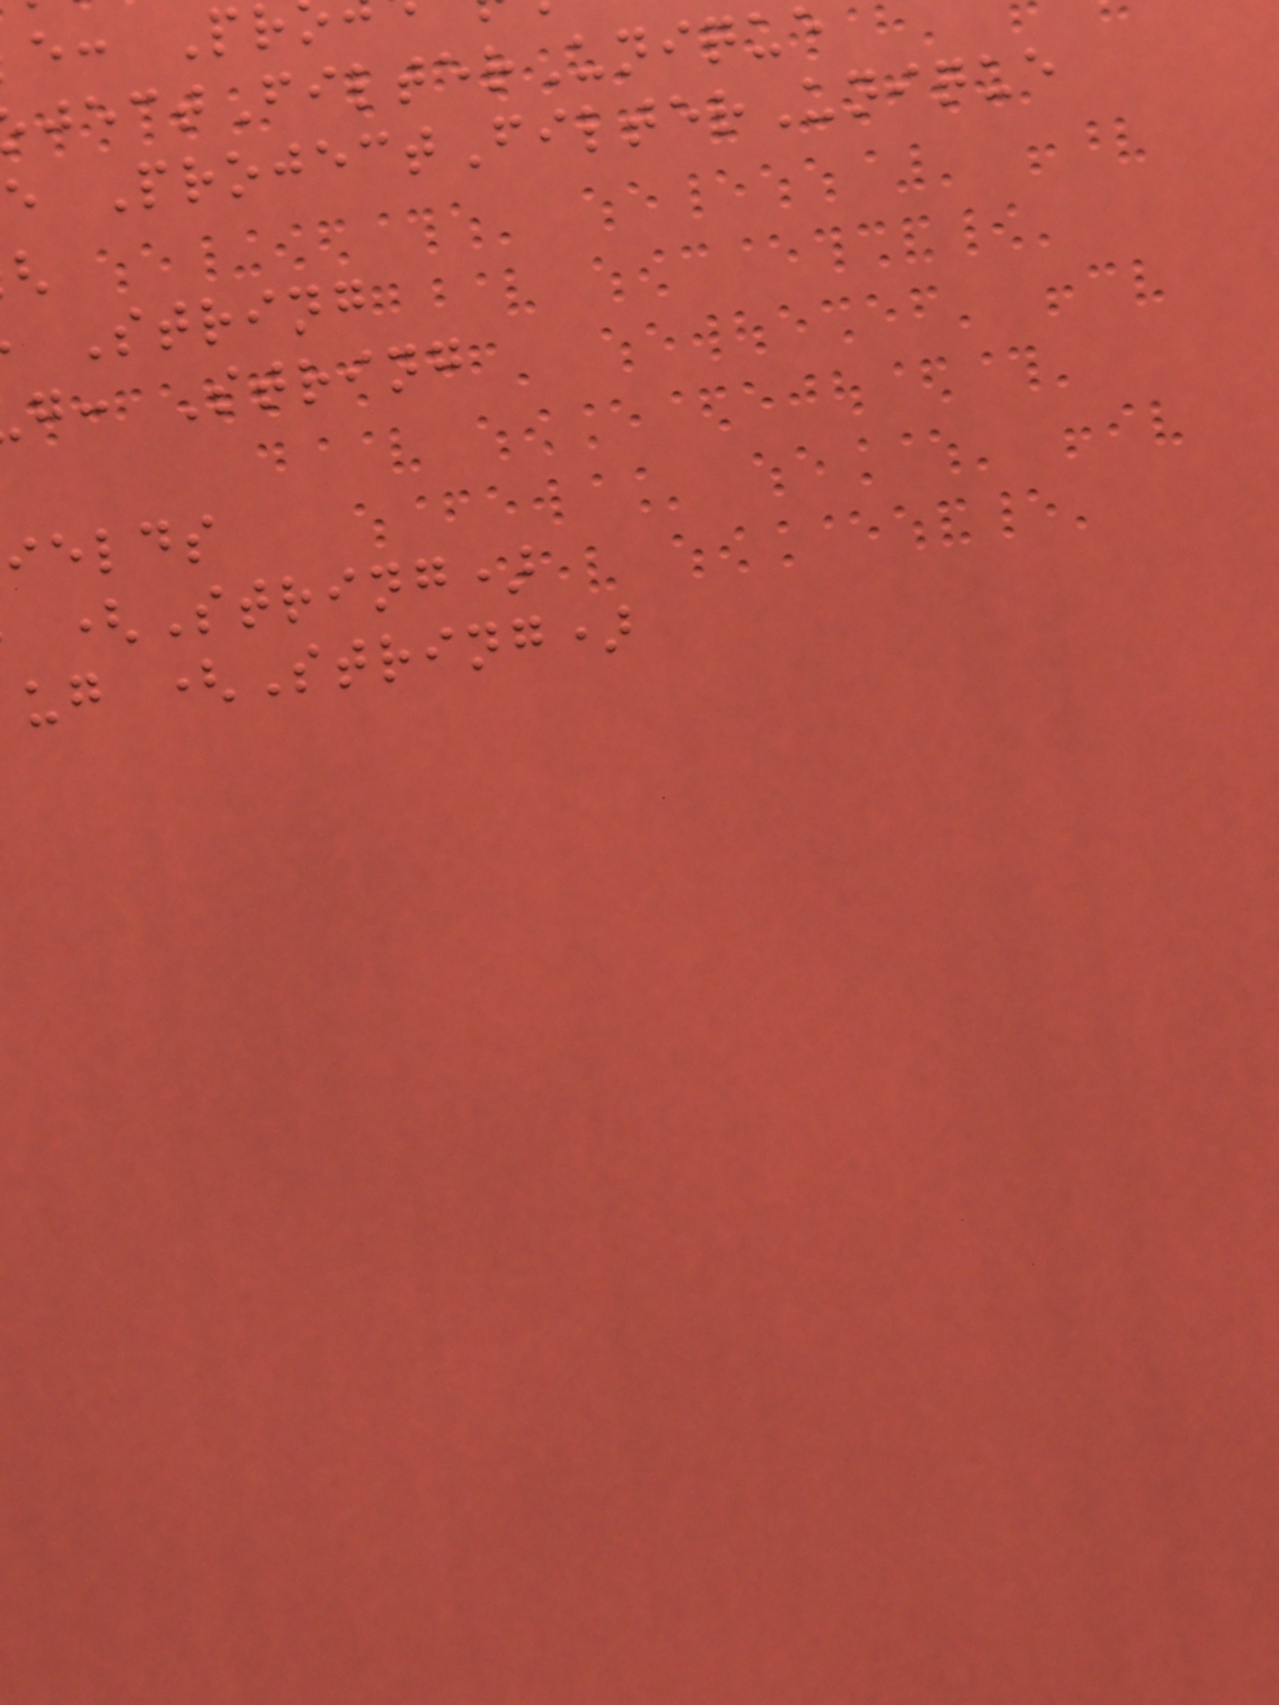jectFilterUnique
e ProjectFilterUnique
String
g: String
ields
(String)
ug (String)
